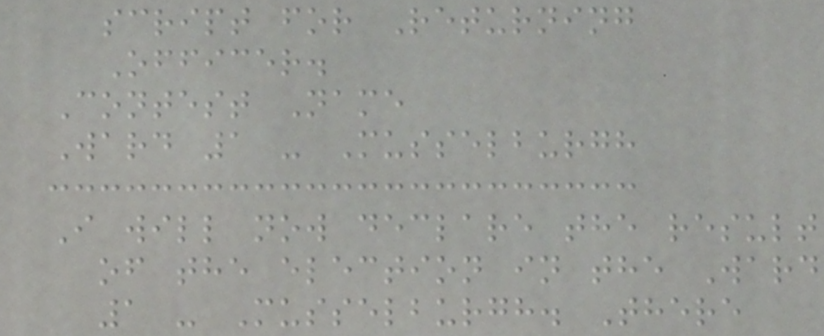script for Returning
Officer.
Contest Name
Ward 1 - Musselburgh
I will now declare the result
of the election in the Ward
1 - Musselburgh. There
